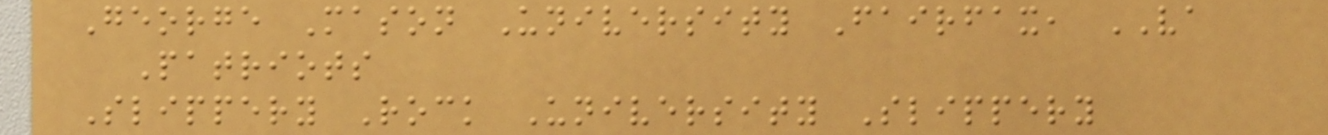George Mason University Fairfax, VA
Patriots
Slippery Rock University Slippery
